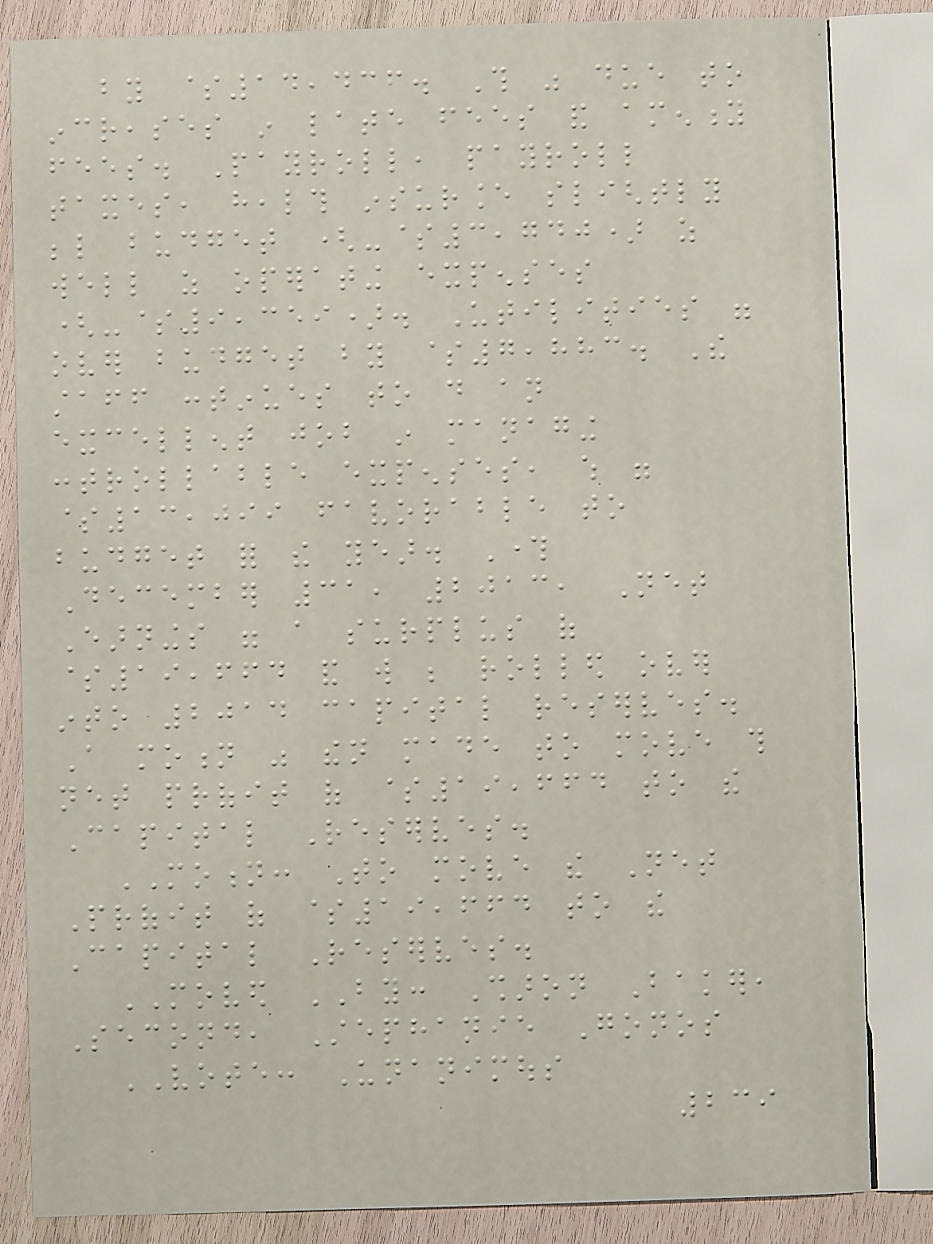by $14,436. This was due to
increases in late fees and amenity
fees. Payroll, payroll
taxes, health insurance slightly
below budget (-$3,740) as
well as operating expenses
(-$9,359). Utilities were
over budget by $7,883. The
staff continues to do an
excellent job in managing
controllable expenses, which were
$13,099 favorable to
budget for the year. Through
December 31, 2013, Net
Earnings were a surplus of
$19,664 and will be rolled over
into 2014 capital reserves.
A motion was then made to move this
net profit of $19,664 to the
Capital Reserves.
MOTION: To move the Net
Profit of $19,664 to the
Capital Reserves.
MOVED BY: Sharon Baker,
Second, Stephanie Gonos
VOTE: Unanimous
239
